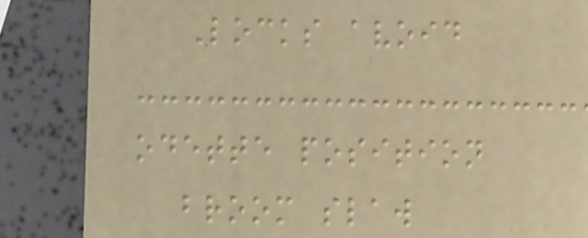Locks avoid
odette position
broom slaw
